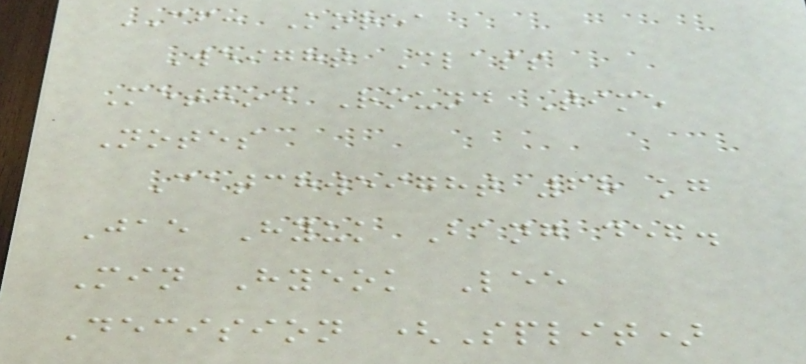CF: Korea
Weight Class
Method Round Time
Notes
Catchweight 68 kg
Jae Hyuk Bang def.
Min Hyeok Lee
Decision (Split)
